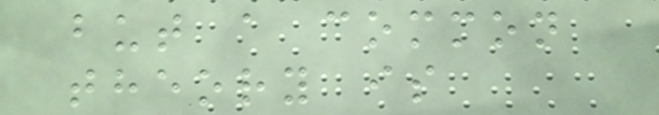but a common
theory is
